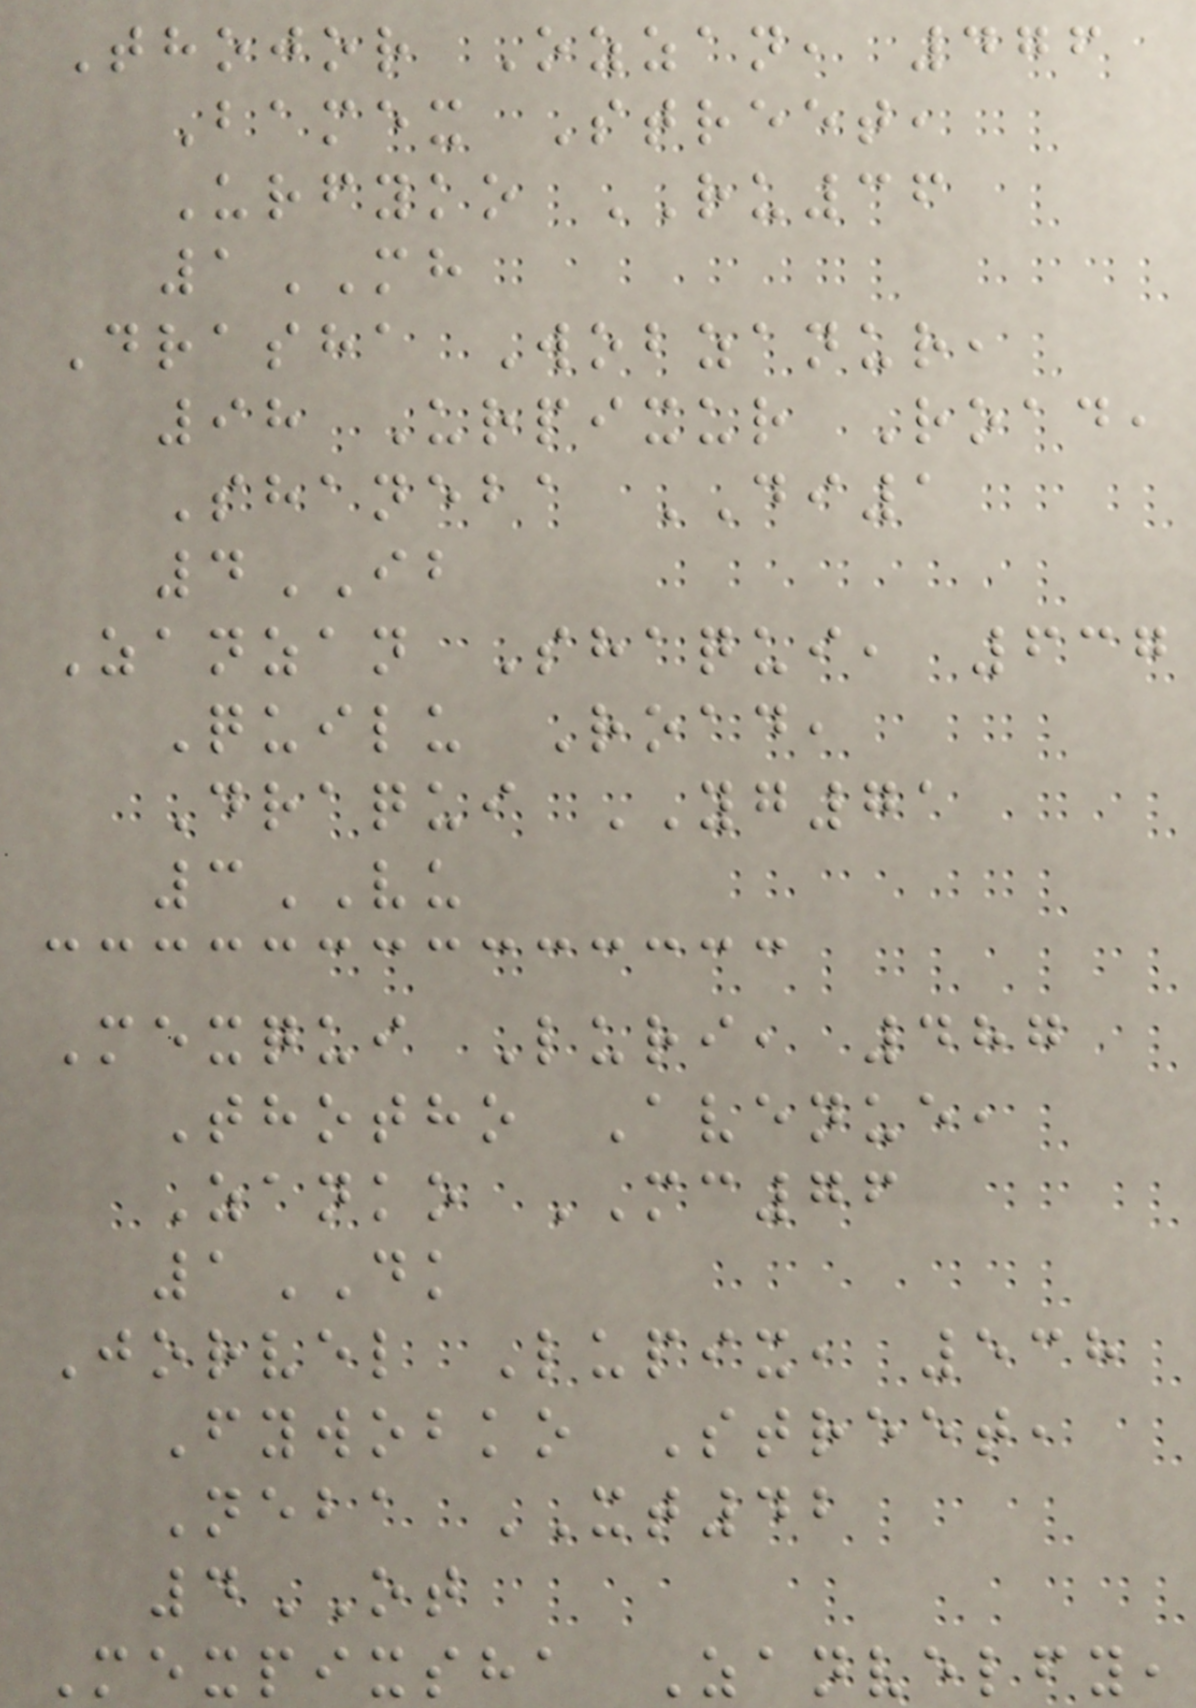Thojor Ozzan, 476
Bamex Street,
Urfyko RU36
1MH
Drasha Wobzanur,
98 Urpixur Road,
Shaneba DI1
4IB
Zanzan Shaqui, 637
Quilu Road,
Draqui YG71
3VU
Mexqui Luri, 487
Thotho Avenue,
Zanko MC76
1DK
Jorvel Lupix, 538
Fywobko Street,
Neba XT42
4OT
Mexpixsha Zanvelfy,
